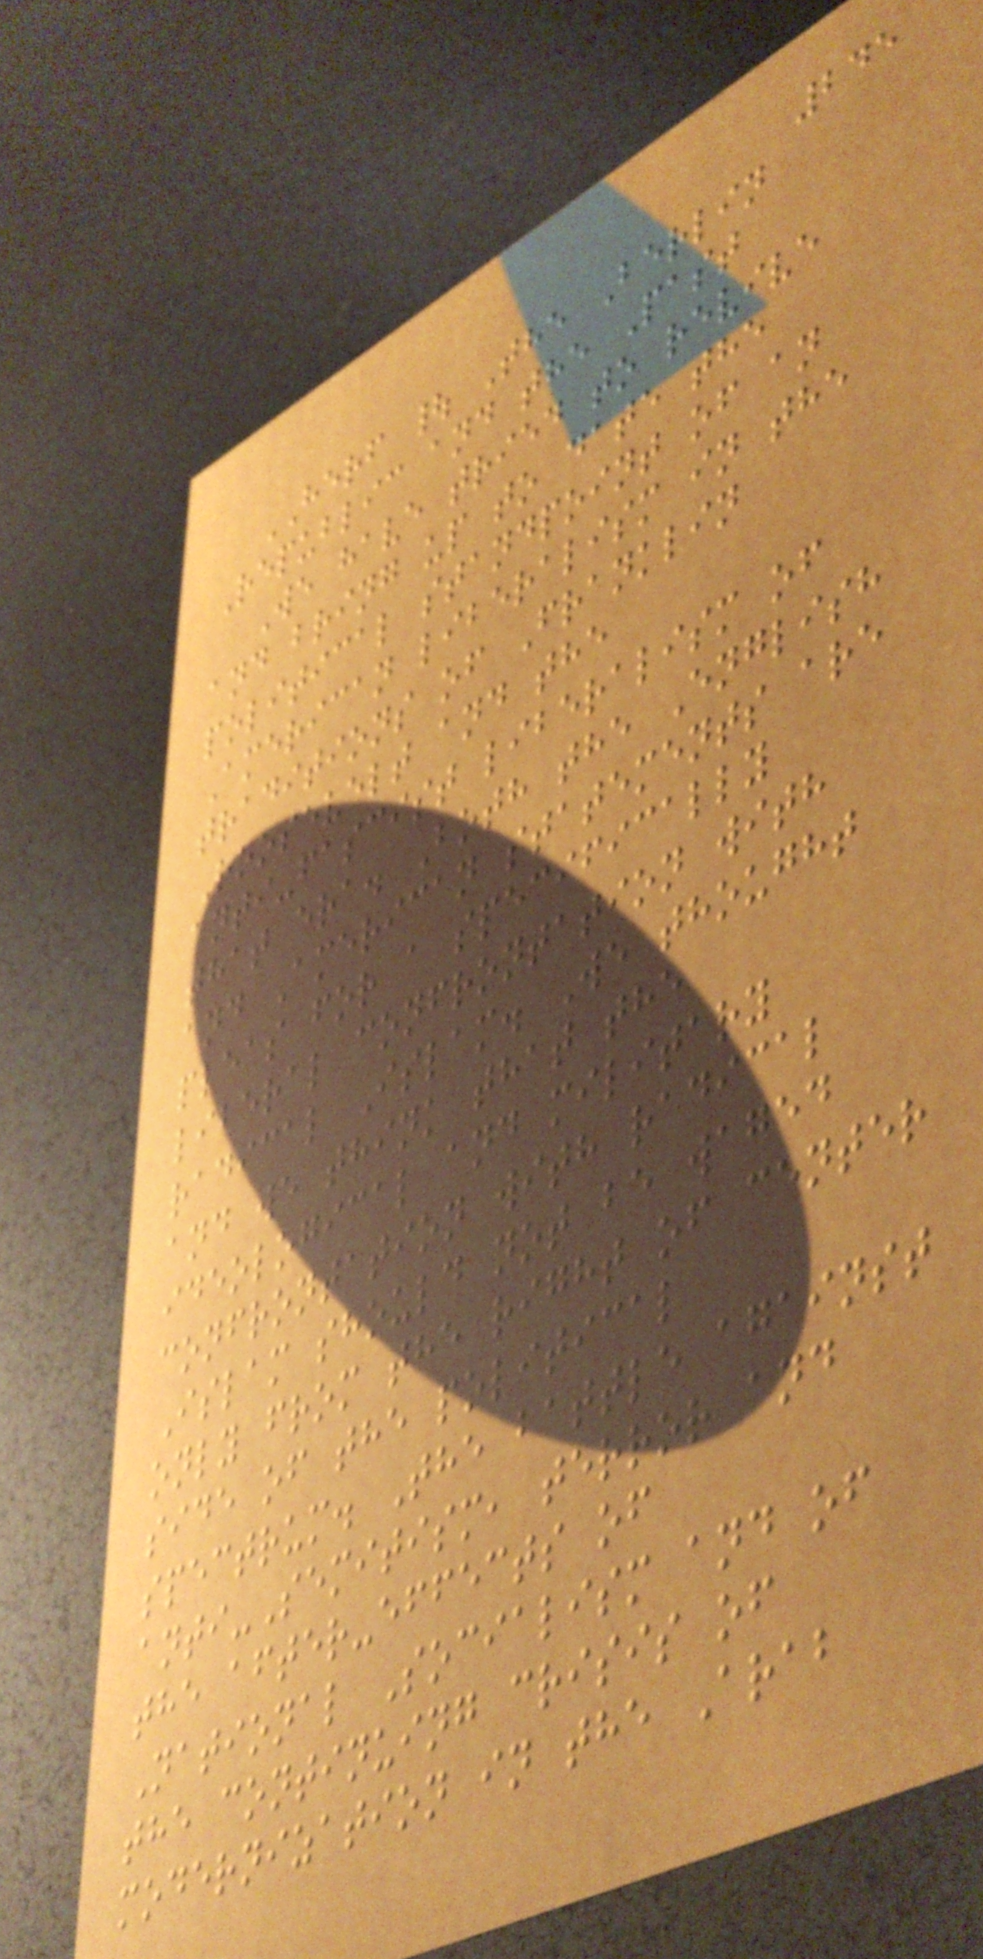245
HERF | The Berlin
Republic and the Past
We have tried to revive
and bring up to date the
political standpoint of an
American liberalism in the
traditions of Franklin
Roosevelt and the
anti-fascist liberalism of
that era. Both the English
and American statements are
pleas for a specifically
liberal confrontation with
radical Islam. We thought
and we think that the
ideological and military
confrontation with radical
Islam should not be waged
only from the right of center
side of the political
spectrum. The battle against
anti-Semitism, terror and
the after-effects of
National Socialism and of
the continuing crisis of
modernization in the Arab
